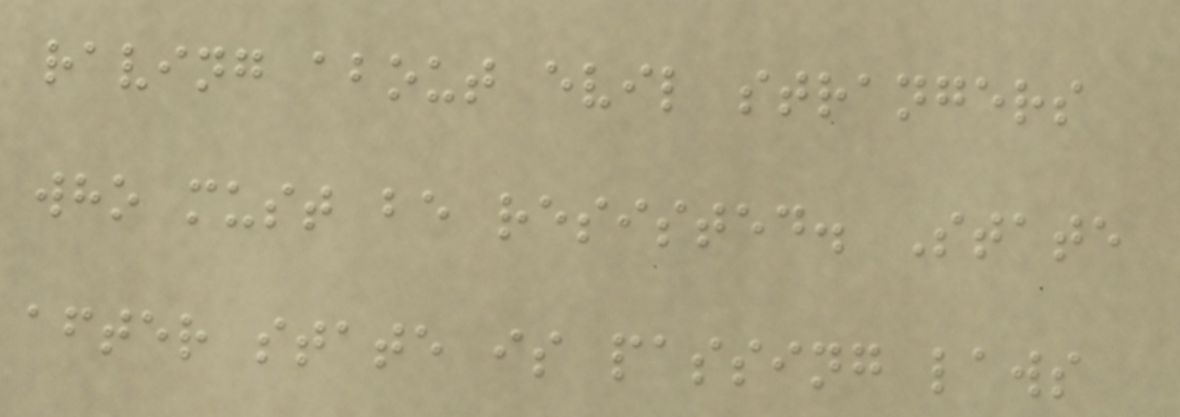raving about evil strangers
who must be resisted. State
after state is passing laws
